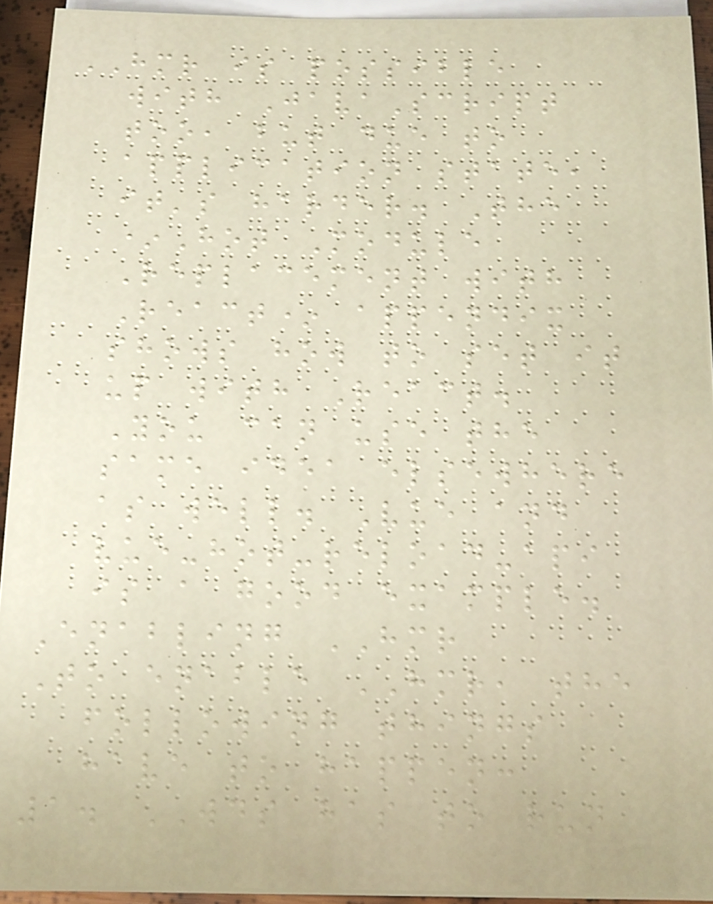HMR is possible
with JavaScript
too, but due to
application state,
it's harder. The
*Hot Module
Replacement with
React* appendix
shows how to set it
up with React.
You can use the
same idea elsewhere
as well. Vue and
vue-hot-reload-api
is a good example.
Enabling HMR
To enable HMR, the
following things
have to happen:
1. WDS has to run
